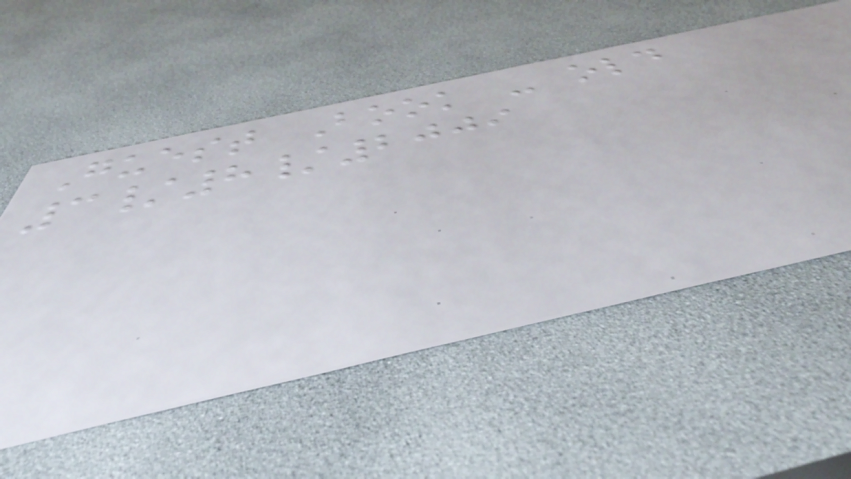Guest Book - old
3/8/2009
